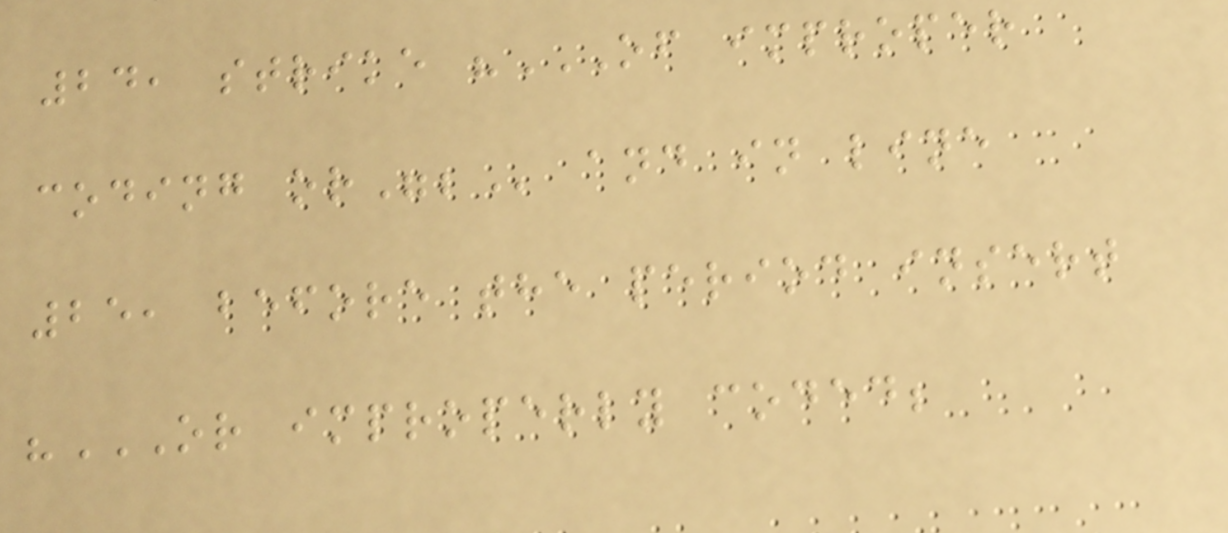24, strike "OF IMPROPER
CODING OR"; and in line
25, before the period insert
"OR IMPROPERLY CODED;
